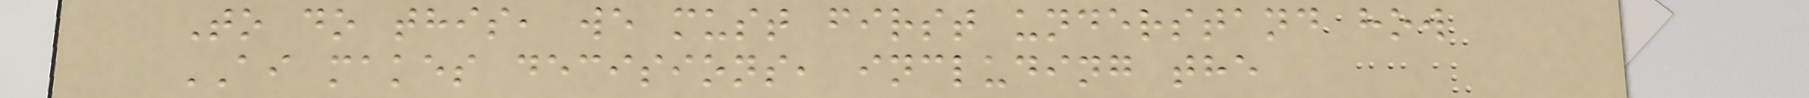To do this, we must first understand how
AI makes decisions, including the
